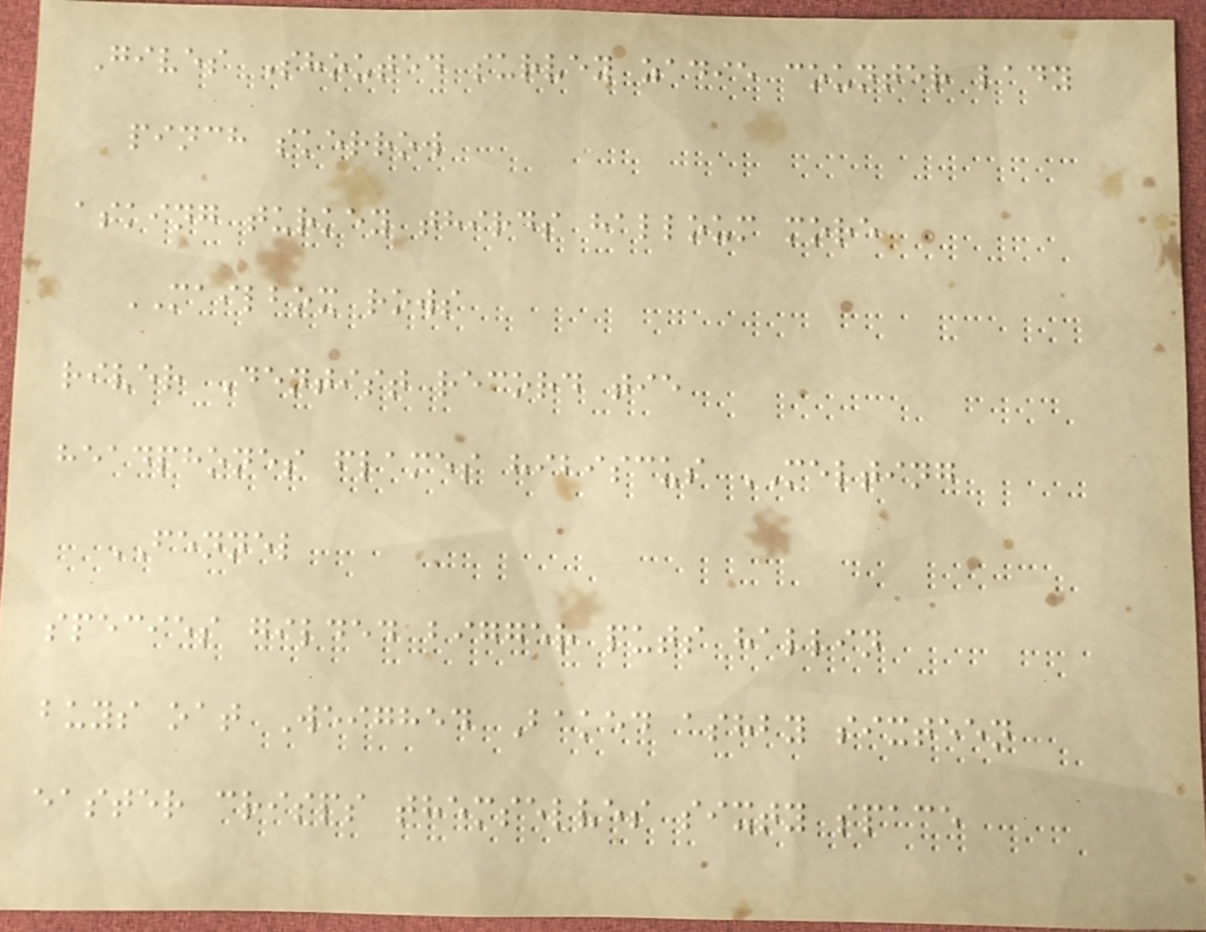Gives Shouted survey zadie counter lady
pinch skerrow
asking turkey thirds halloum more
MAILBOX rows
river Dentist record tie
headphones flames hibiscus MELTING
FENNEL
species gilded bigger puts hallin
buys oat Weighed Baked ashby sixteen
easter crisps themselves sixty space
